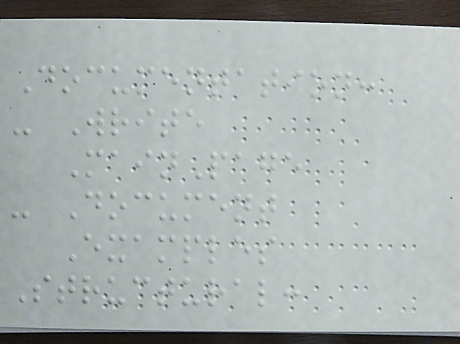Documentation:
- Write
MainPage
- Document
Examples
Structural:
